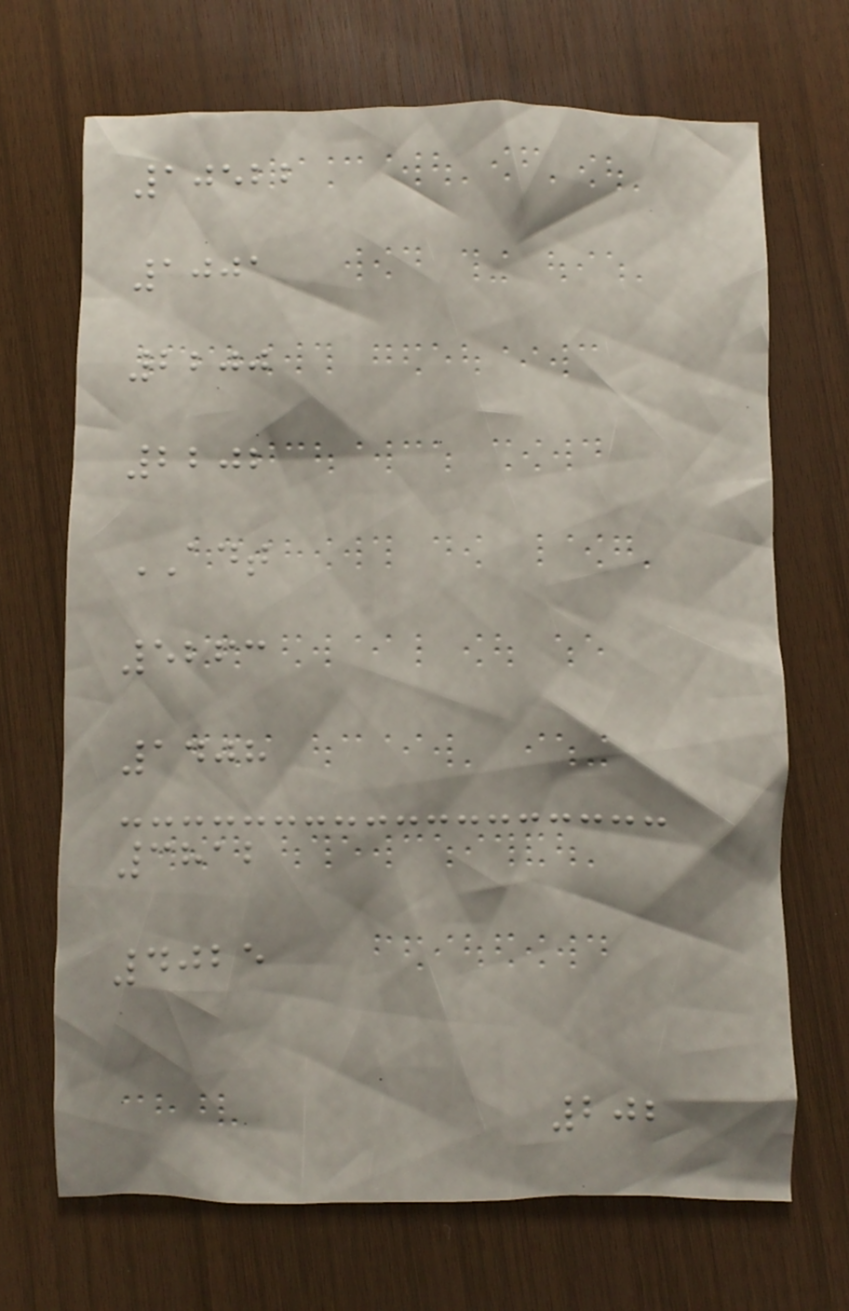10522
1001
2200
2202
ADT
5263
1408
3812
4025
202
